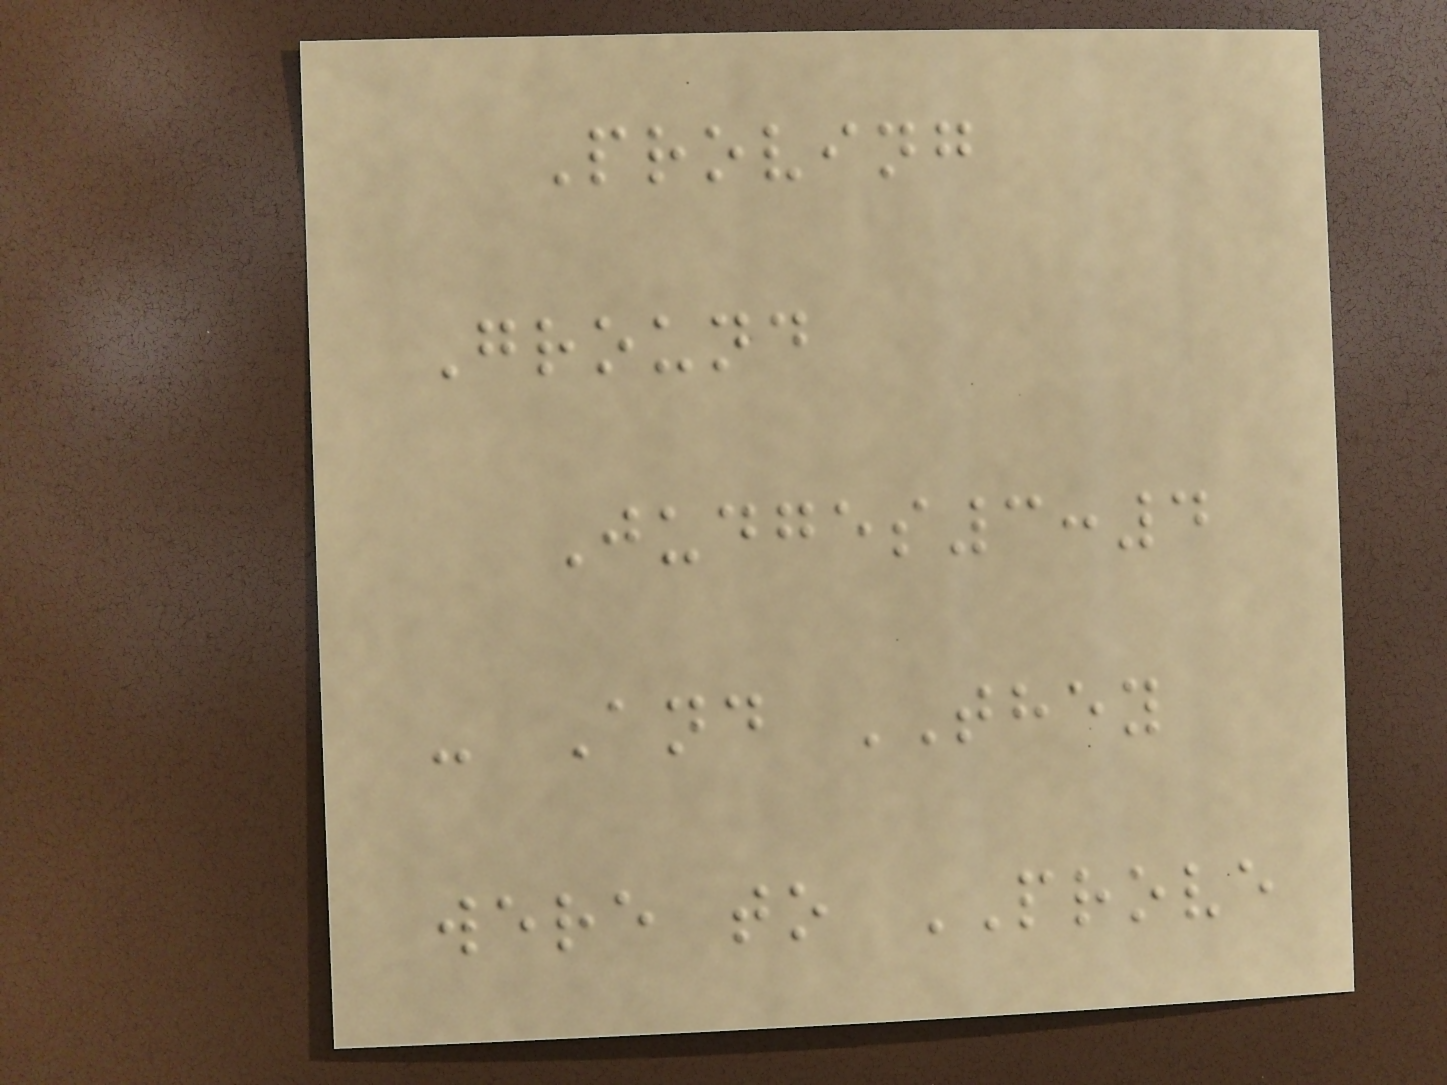Proving
Ground
Judges3:4
- And THEY
were to PROVE
